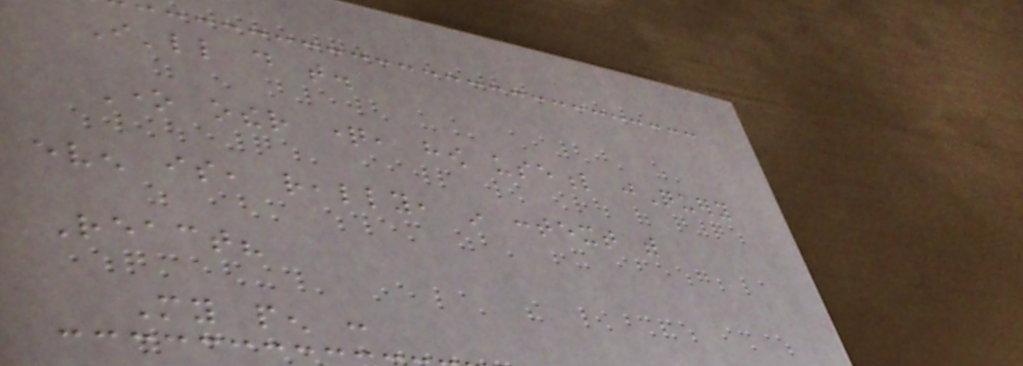I'll do that.
One other question, how useful jQuery
even is, really, in context with
React?
My pen :
